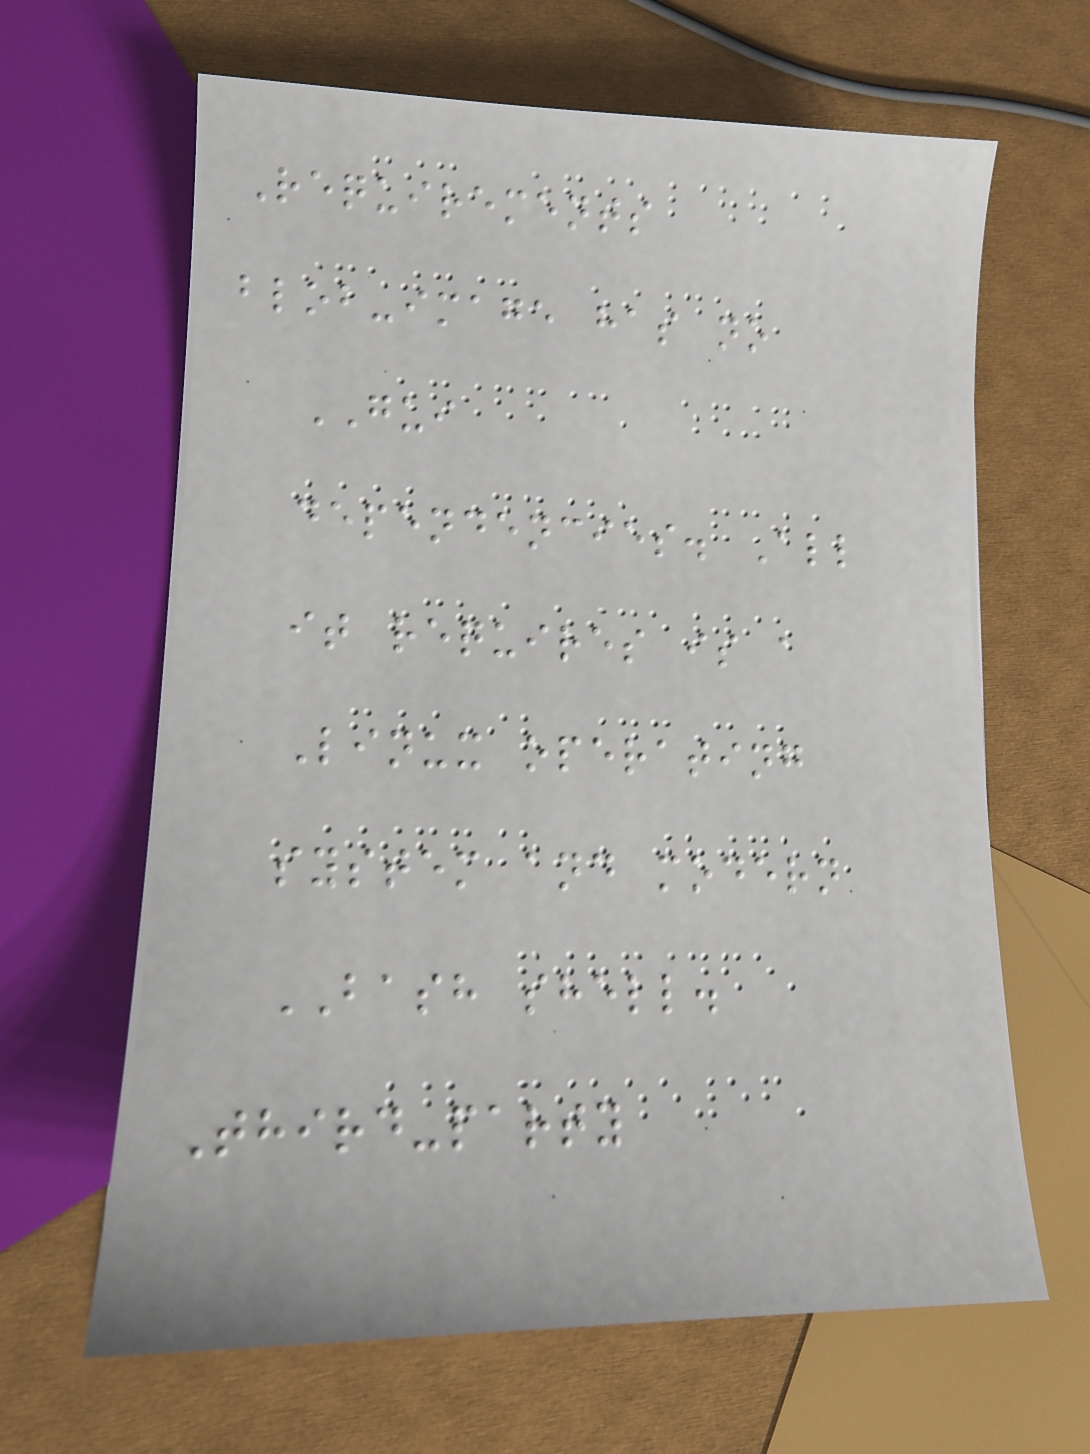Requirements
blob-image has no
GUI
dependencies. All
it requires is a
Linux operating
system and modern
BASH shell.
Third-party
